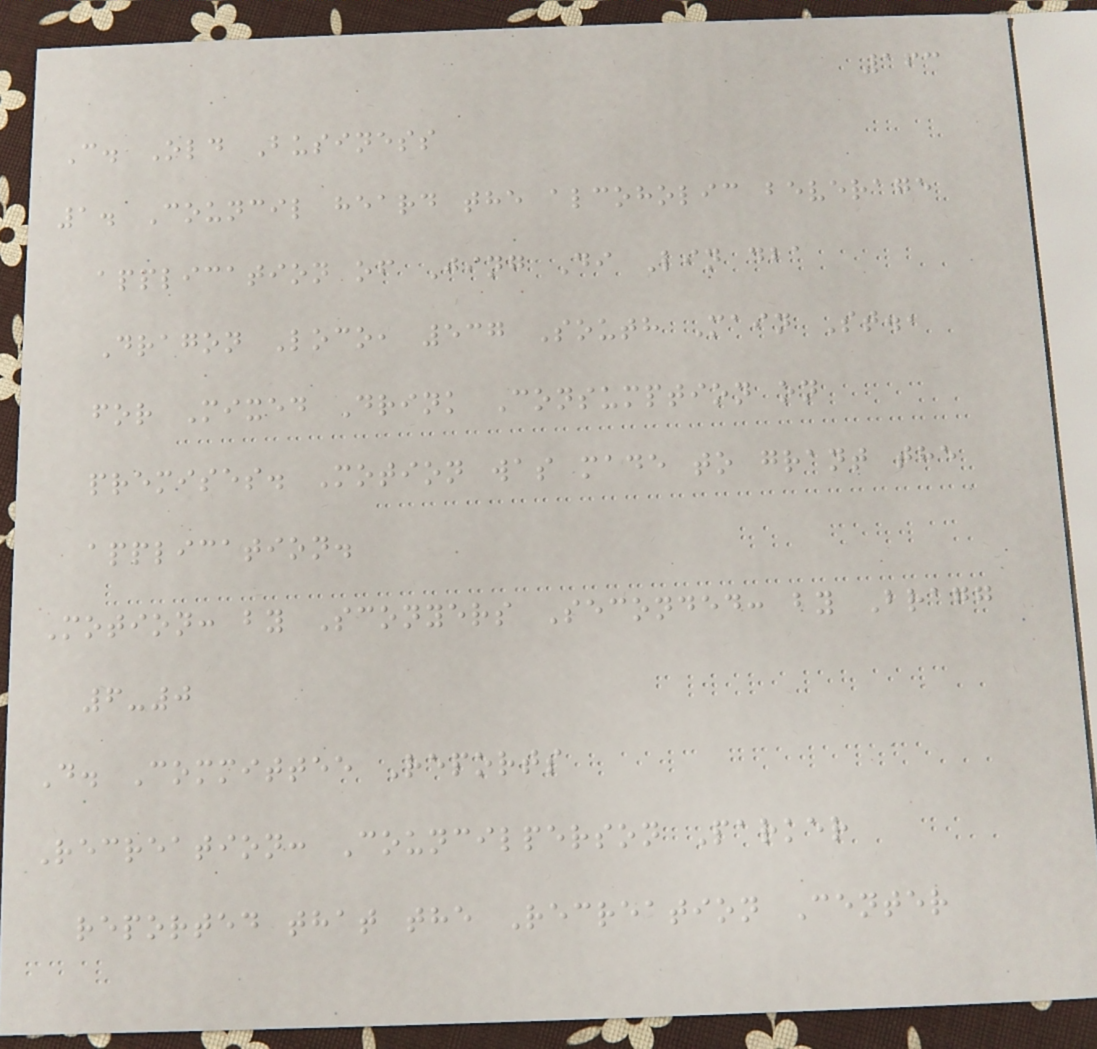163
C. Old Business
1. Council heard the alcoholic beverage
application of Jing Di Lin dba
Dragon Loco, 537 South Main St.,
for Mixed Drink Consumption on
premises. Motion was made to grant the
application.
Motion: by Sconyers Seconded: by Bragg
6-0
D. Committee Reports
Recreation: Councilperson Parker
reported that the Recreation Center
